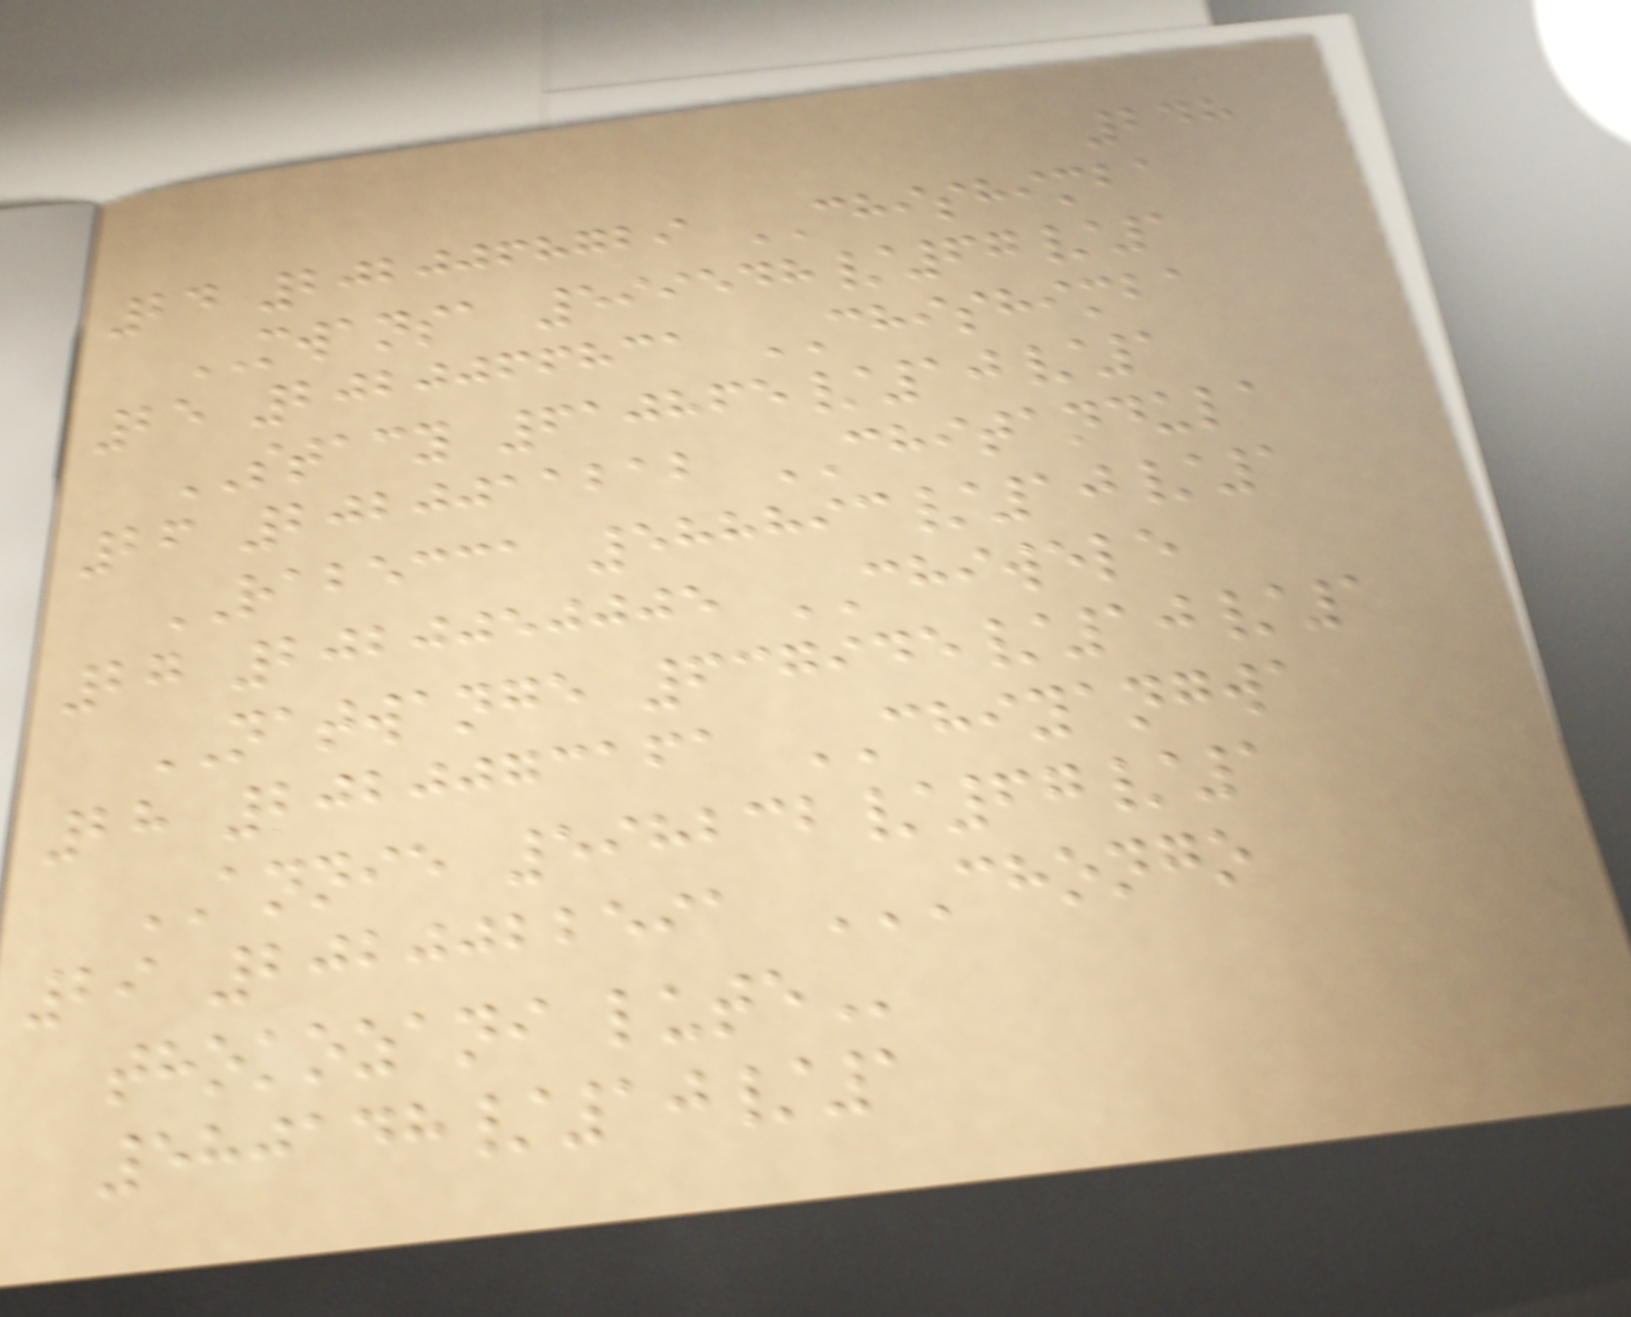248
24 2020068729 CHISHIMBA
MWANSA 599548/67/1
25 2020066831 CHISHIMBA
STACY 610865/10/1
26 2020011212 CHITANDULA
RABECCA 588893/10/1
27 2020050005 CHIWELE
NATWANGE 637945/10/1
28 2020073161 CHIYANGWA
ANNIE 598232/67/1
29 2020022591 CHONGO
THOKOZANI LUTE
580148/10/1
